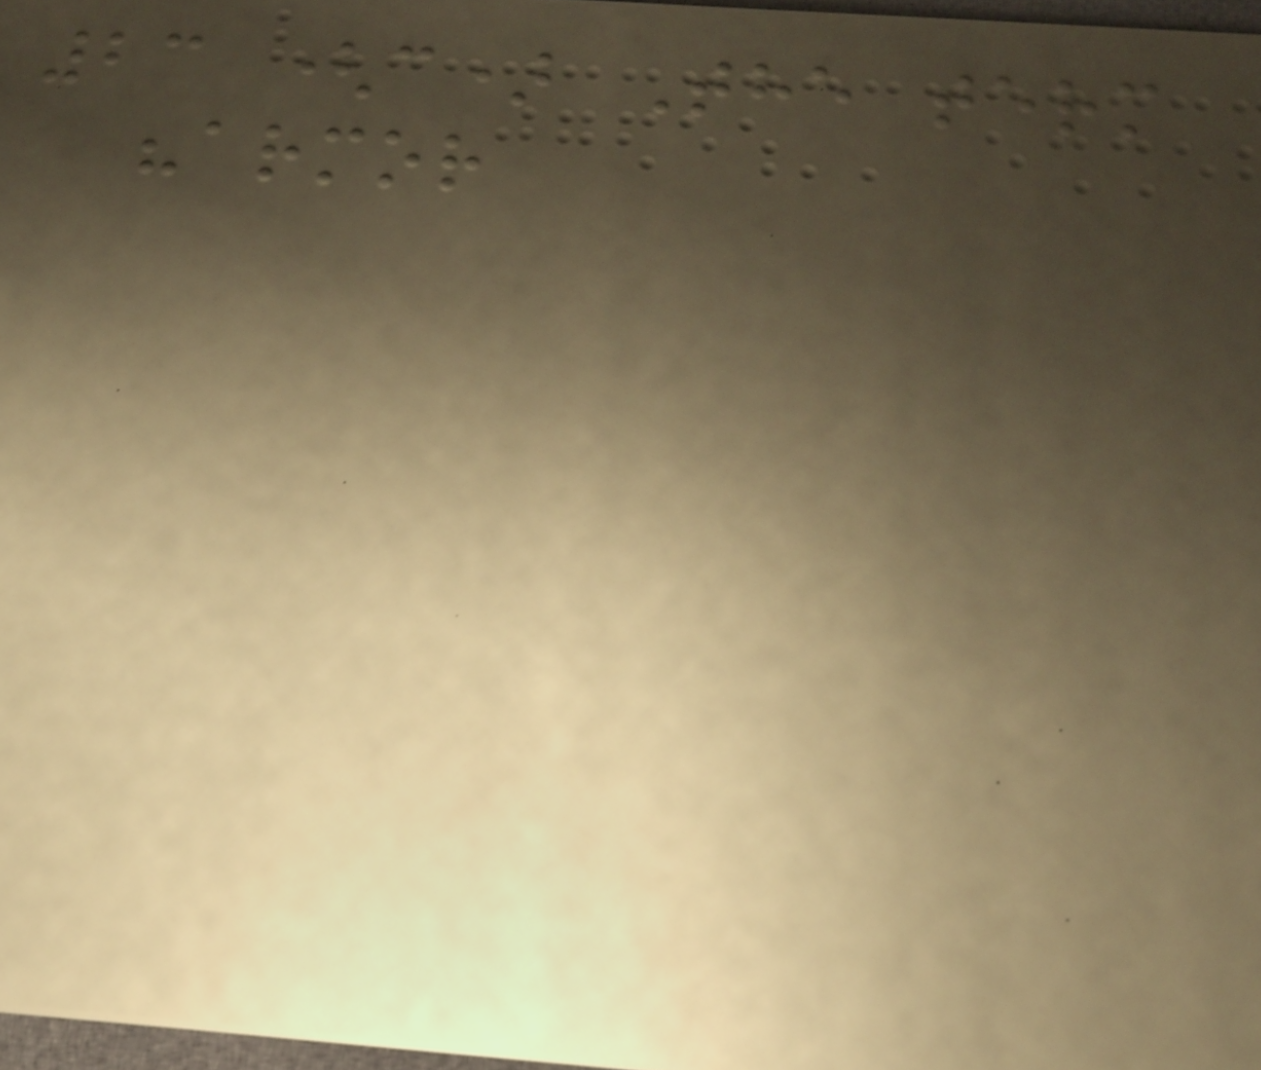23 (c) The term
"armor
